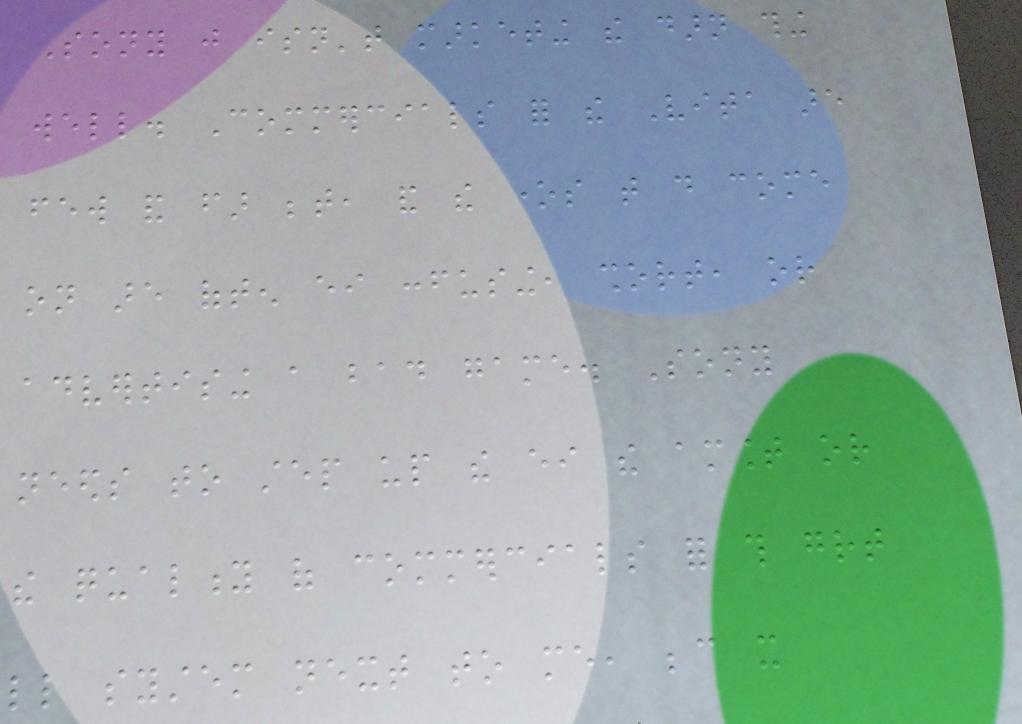Sony just isn't marketing the darn thing
well. Commercials for the Vita are
few and far between, and the ones that do come
on are often either confusing, short, or
advertising a bad game. Sony
needs to step up the either the amount or
the quality of commercials for this great
little system next to me, because it
